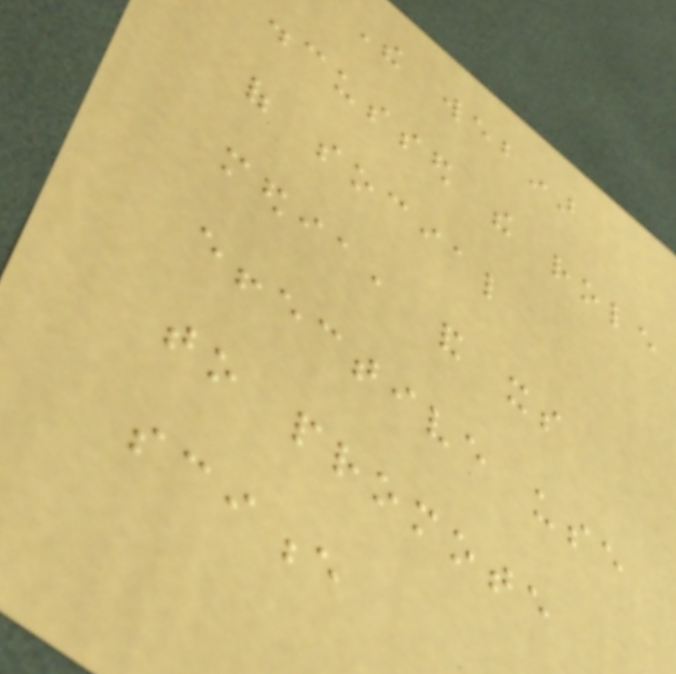The webinar
discussed the role
of social
media, and its
effective use
to promote
science
